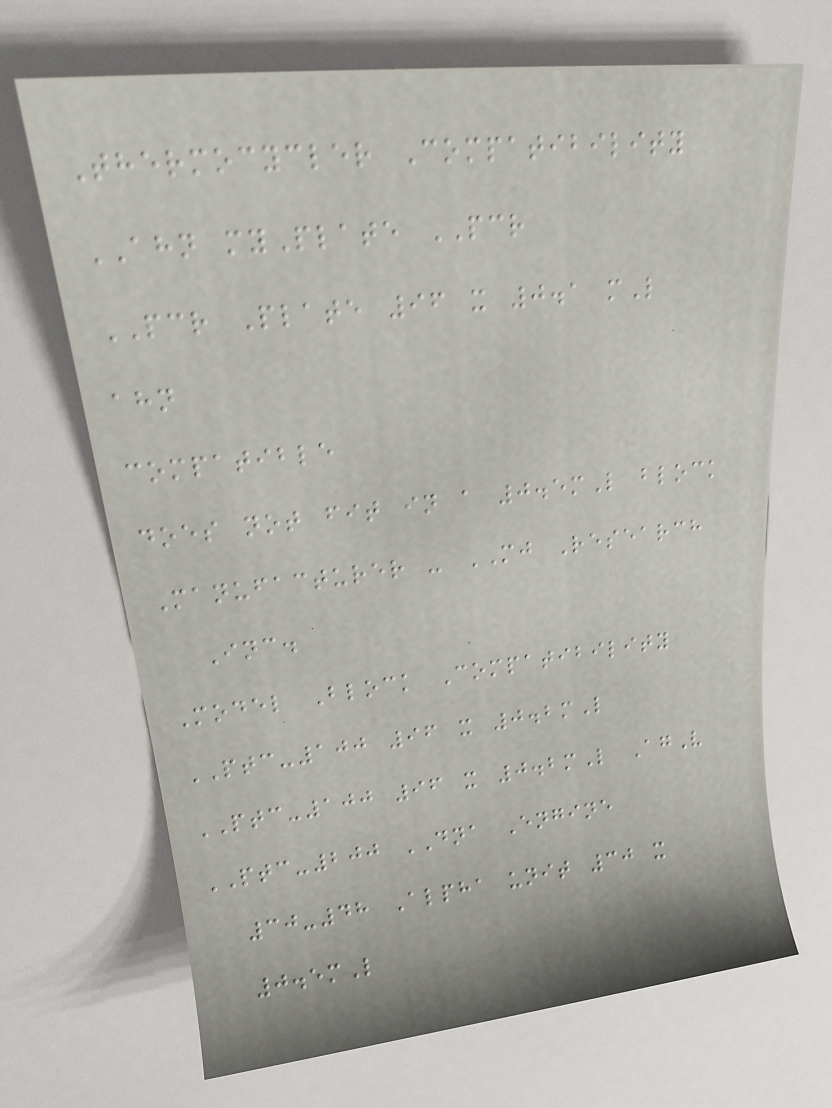Thermocycler Compatibility
AHN myPlate PCR
PCR Plate 96 x 0.1 mL
ahn
compatible
does not fit in a 0.5mL block
Manufacturer - MJ Research
Inc.
Model Block Compatibility
PTC-100 96 x 0.2mL
PTC-100 96 x 0.2mL AgV
PTC-200 DNA Engine
30-48 Alpha unit 30 x
0.5mL
